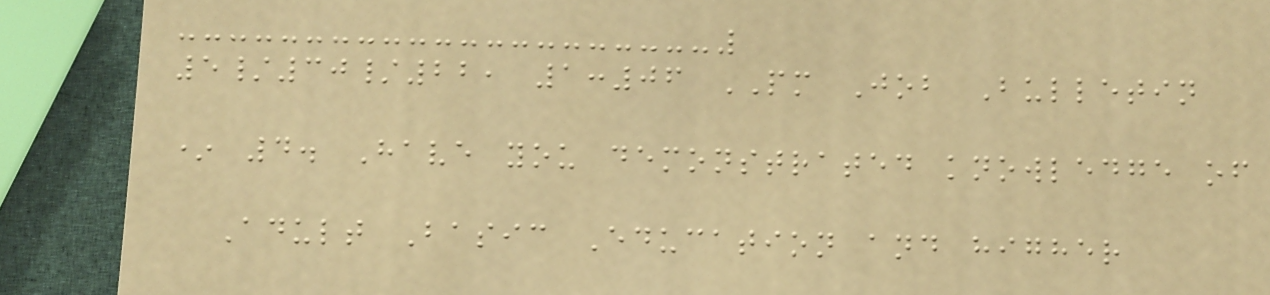5/30/22, 1:06 PM Job Bulletin
* 4. Have you demonstrated knowledge of
Adult Basic Education and higher
